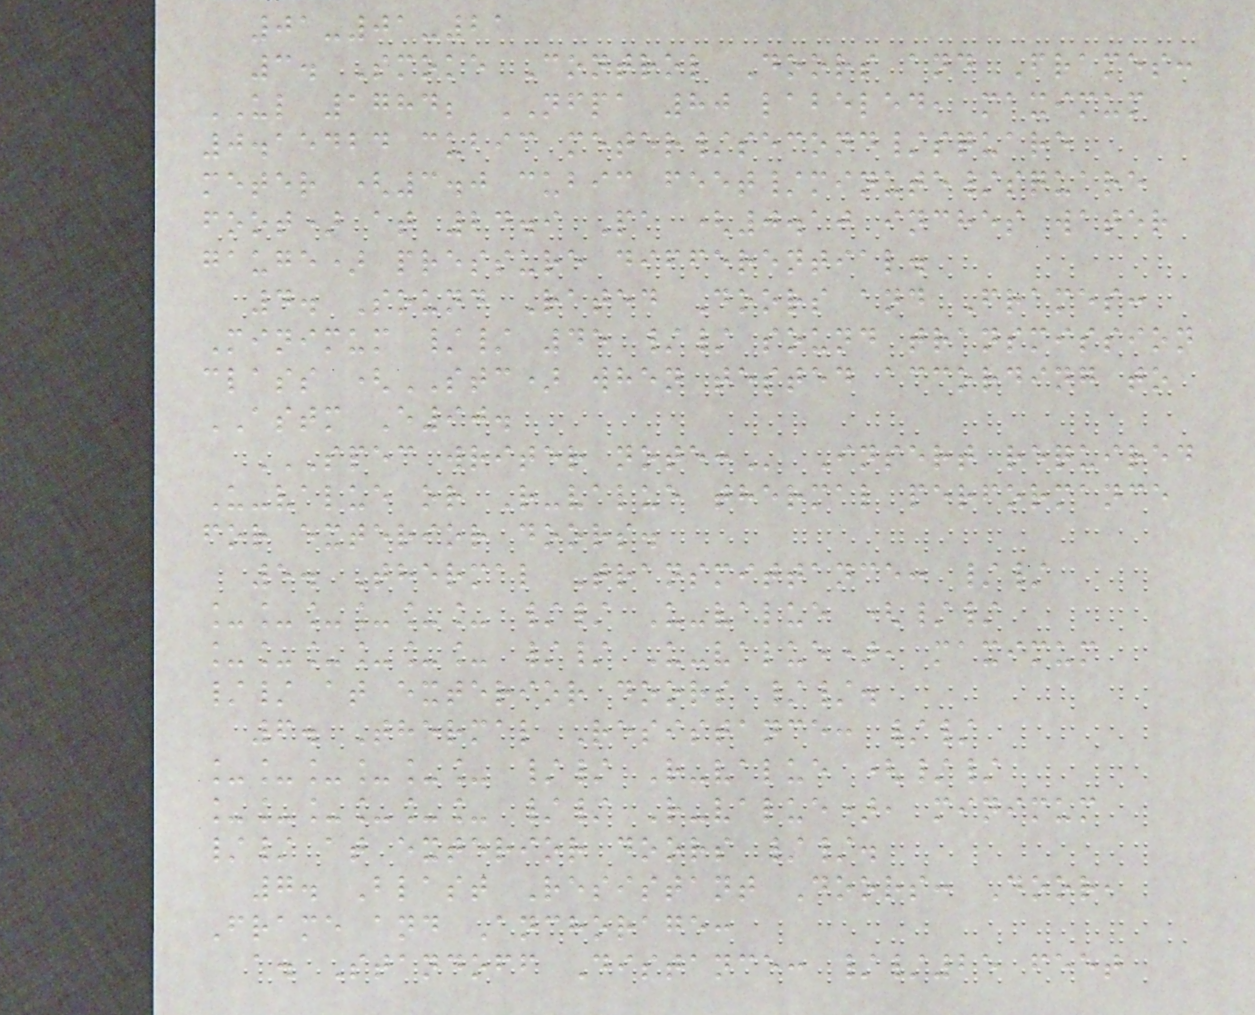01-01-21
3. Smoke Control Doors and Frames:
UL 1784; NFPA 80 labeled, maximum
0.15424 cubic meter/second/square
meter (3.0 cubic feet/minute/square
foot) at 24.9 Pa (0.10 inches water
gauge) pressure differential.
4. Sound Rated Doors and Frames:
Minimum // 45 // sound transmission
class (STC) when tested according to
ASTM E90.
SPEC WRITER NOTE: Insert required
U-value or R-value thermal performance
for exterior doors.
5. Thermal Transmittance: //
______ // U-value (//
______ // U-value), maximum
// at exterior doors //.
6. Thermal Resistance: //
______ // R-value (//
______ // R-value), minimum
// at exterior doors //.
7. Blast Resistant Doors: Door,
Frame and Anchorage:
a. Standoff Distance: //25 feet
